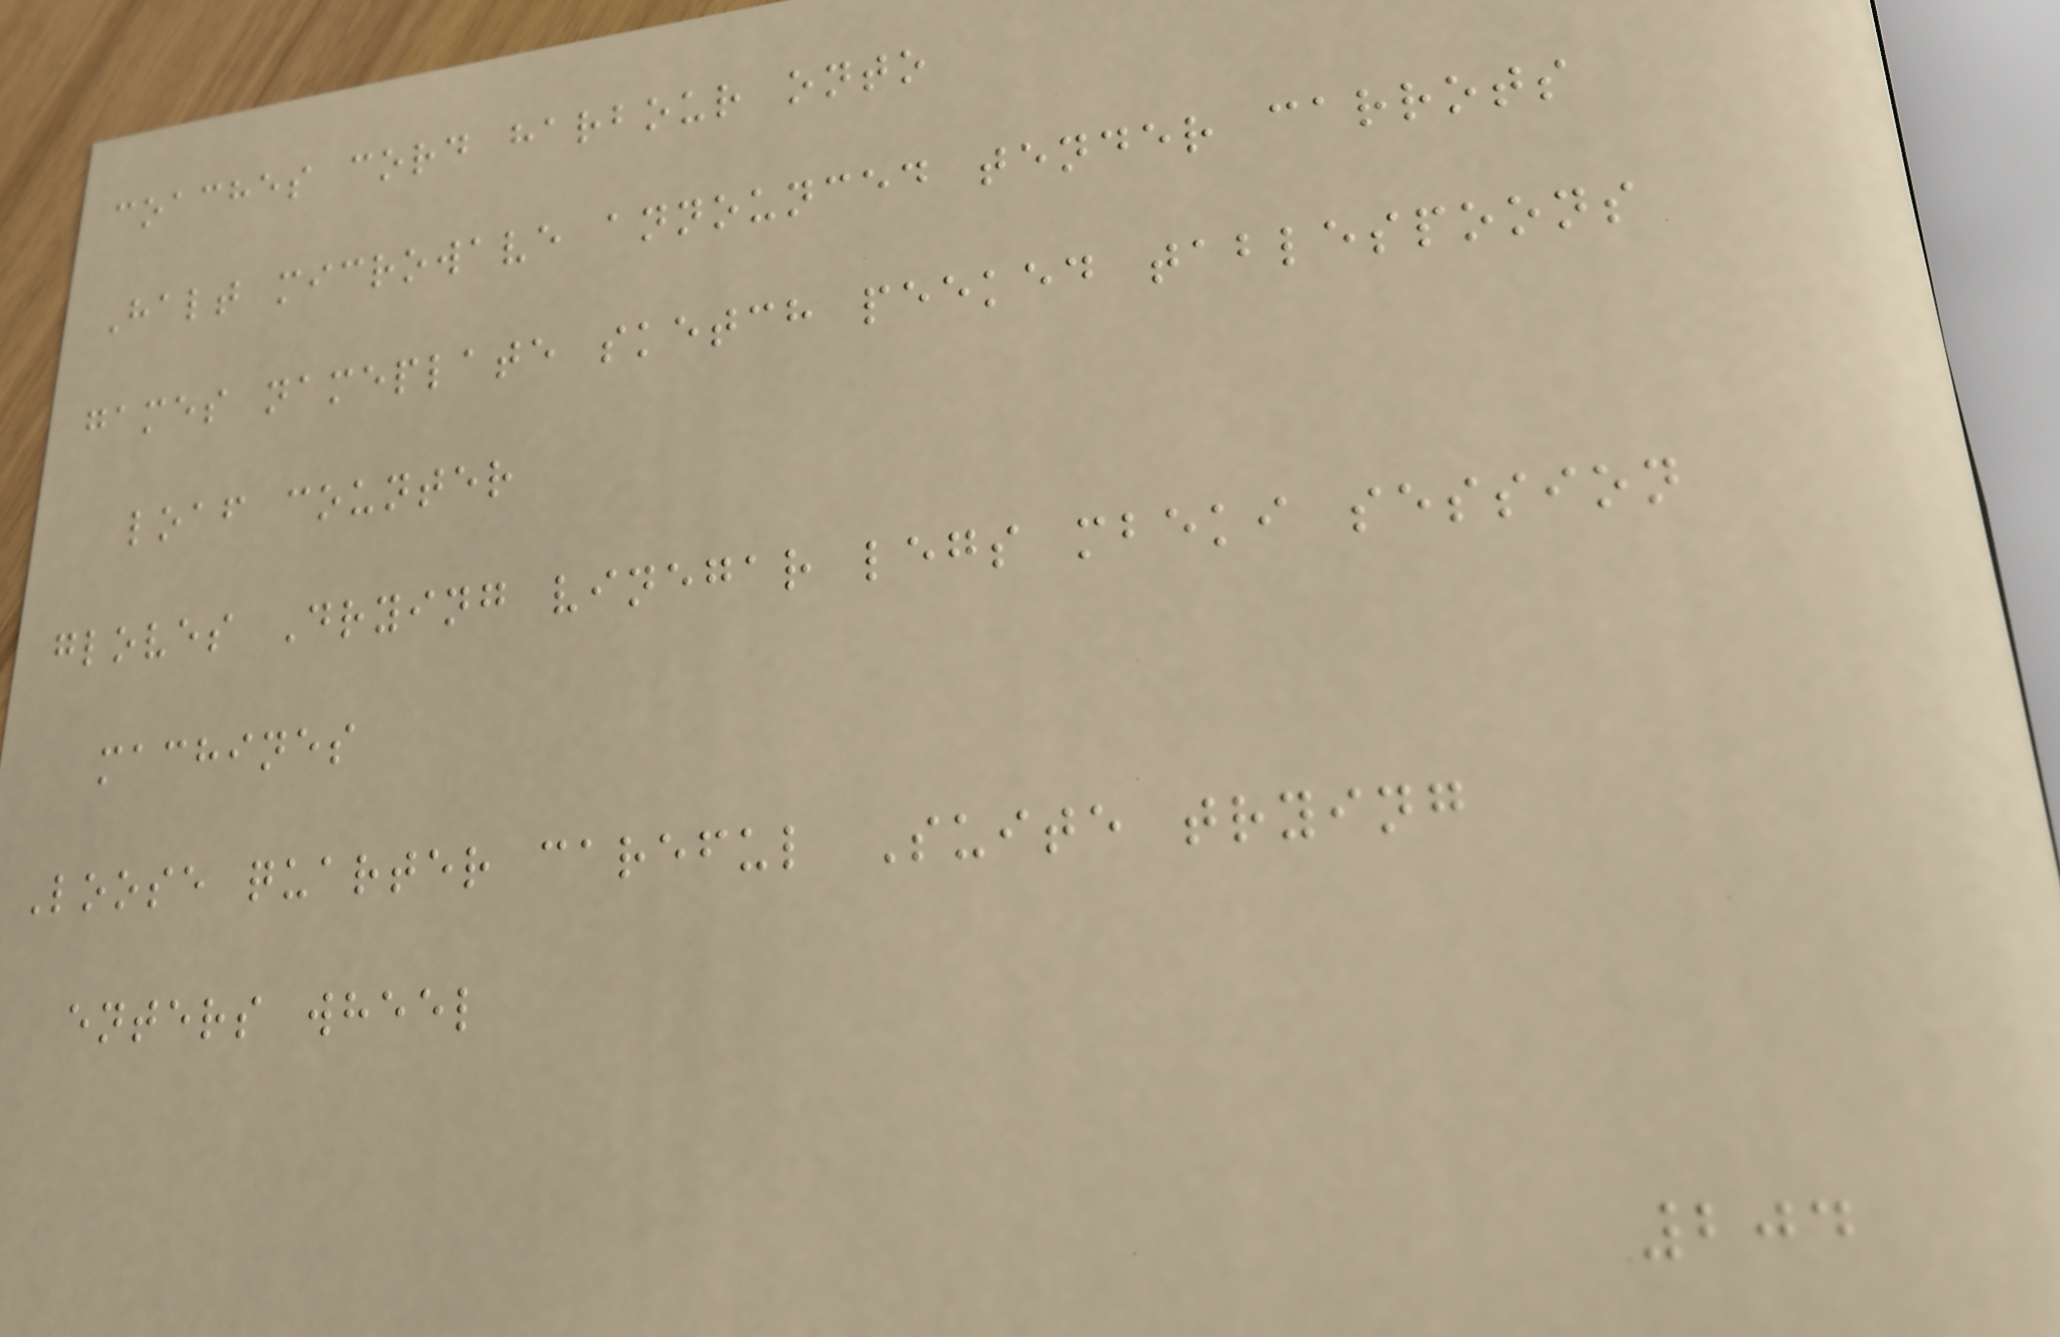coaches cord harbour onto
Halt microwave announced tender carrots
games nameplate sketch peeked tablespoons
loaf counter
gloves Drying vinegar legs mbeki session
machines
Loose quarter careful Suite trying
enters wheel
204
